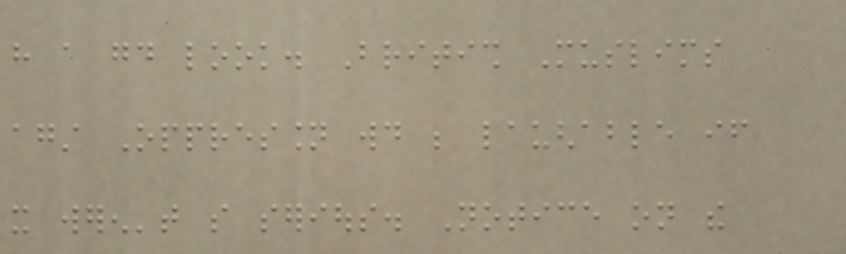have a good look. British Muslims
against Oppression would be laughable if
it weren't so serious. Notice on the
